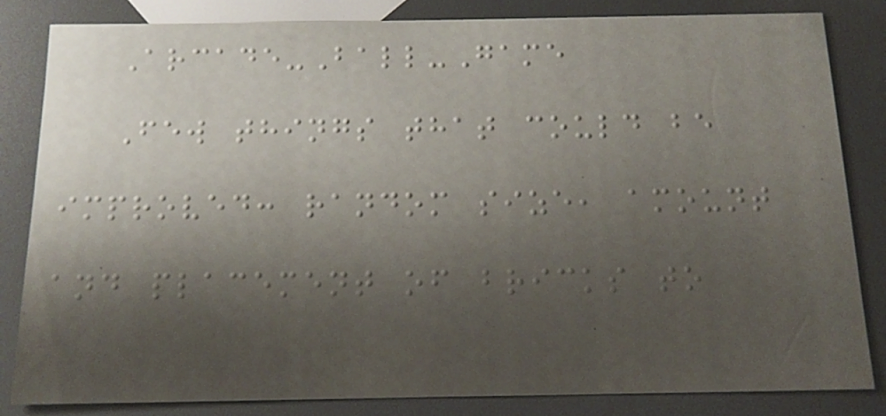Arcade-Ball-Game
Few things that could be
improved: random size, amount
and placement of bricks to
